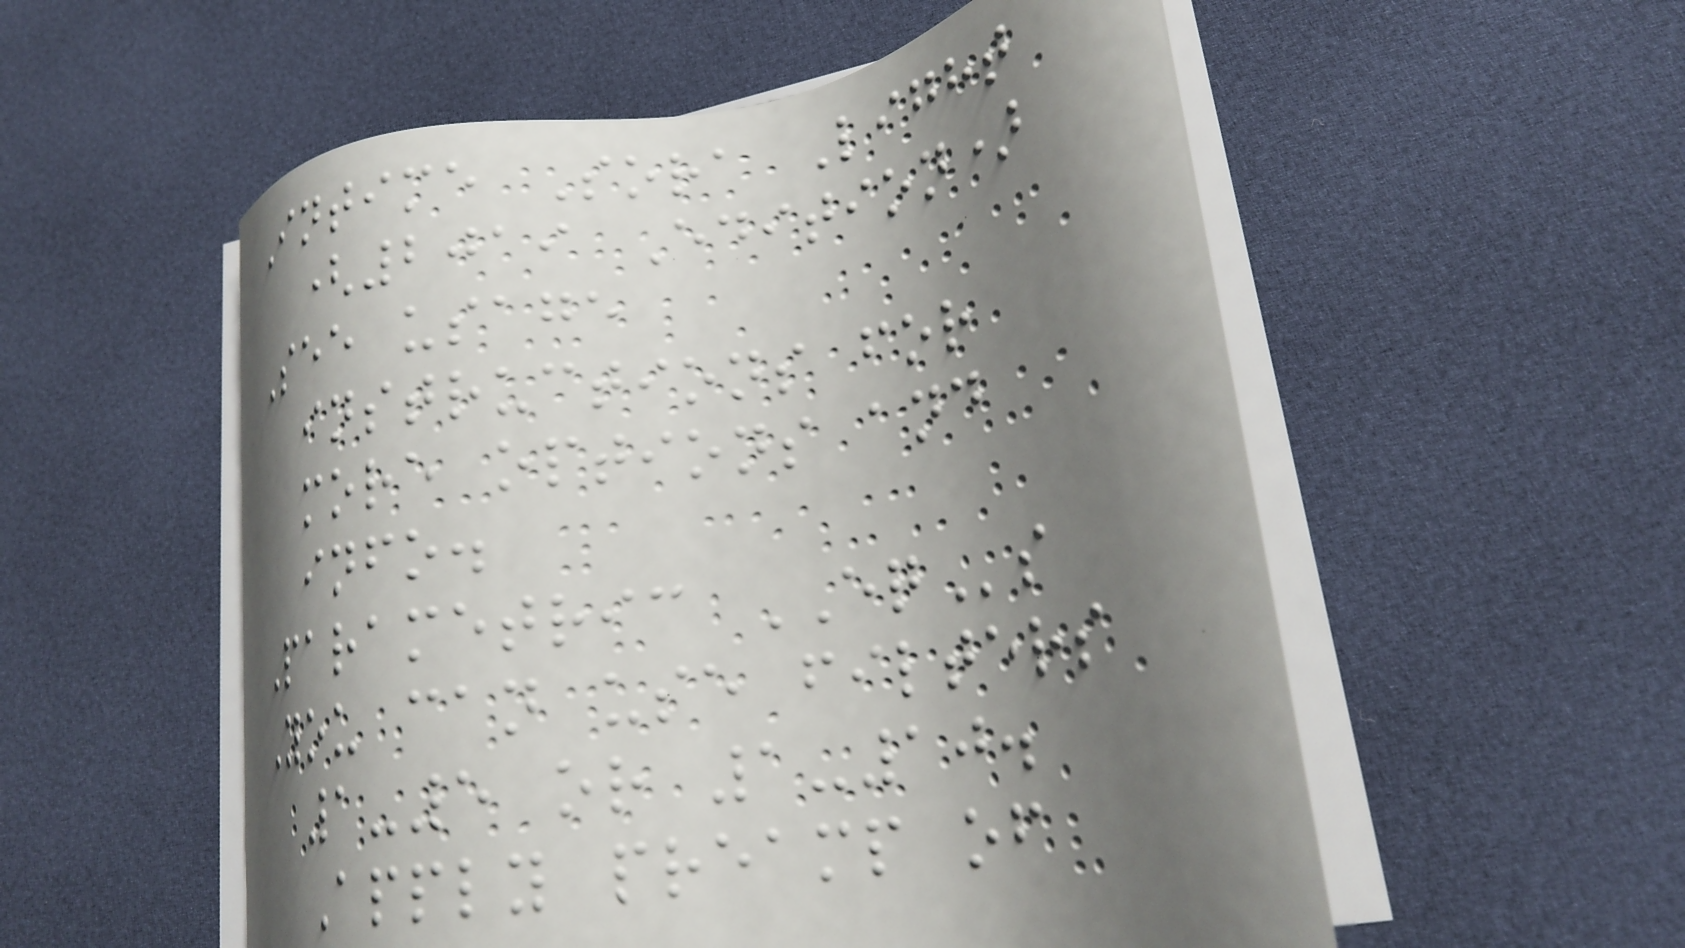Intime Sora Light
(2019 Edition)
See usage
instructions for
more options and
info.
Parametric EQs
You can use filters
1-5 or 1-10.
Apply preamp of
